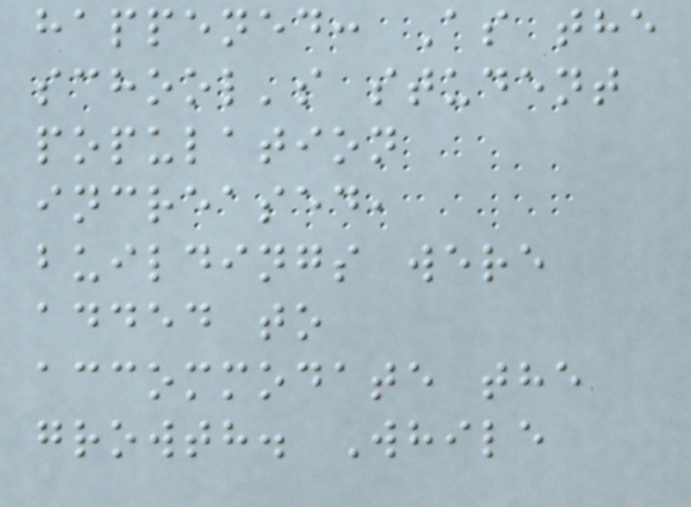happened: As the
school's student
population
increased,
buildings were
added to
accommodate the
growth. While
